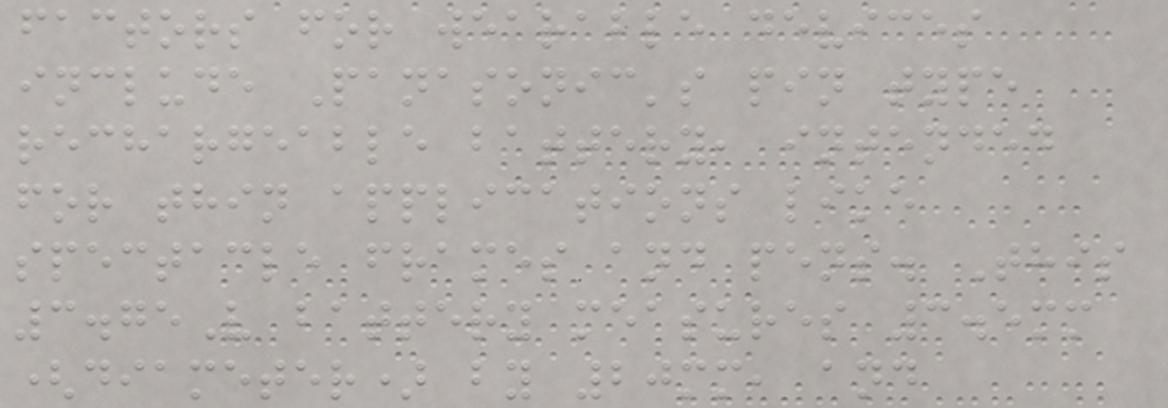factors for wearable devices
include Panasonic's pin type
rechargeable battery, intended
for thin applications like
spectacle frames and pens. This
3.75V battery measures 3.5mm
(diameter) by 20mm, and
